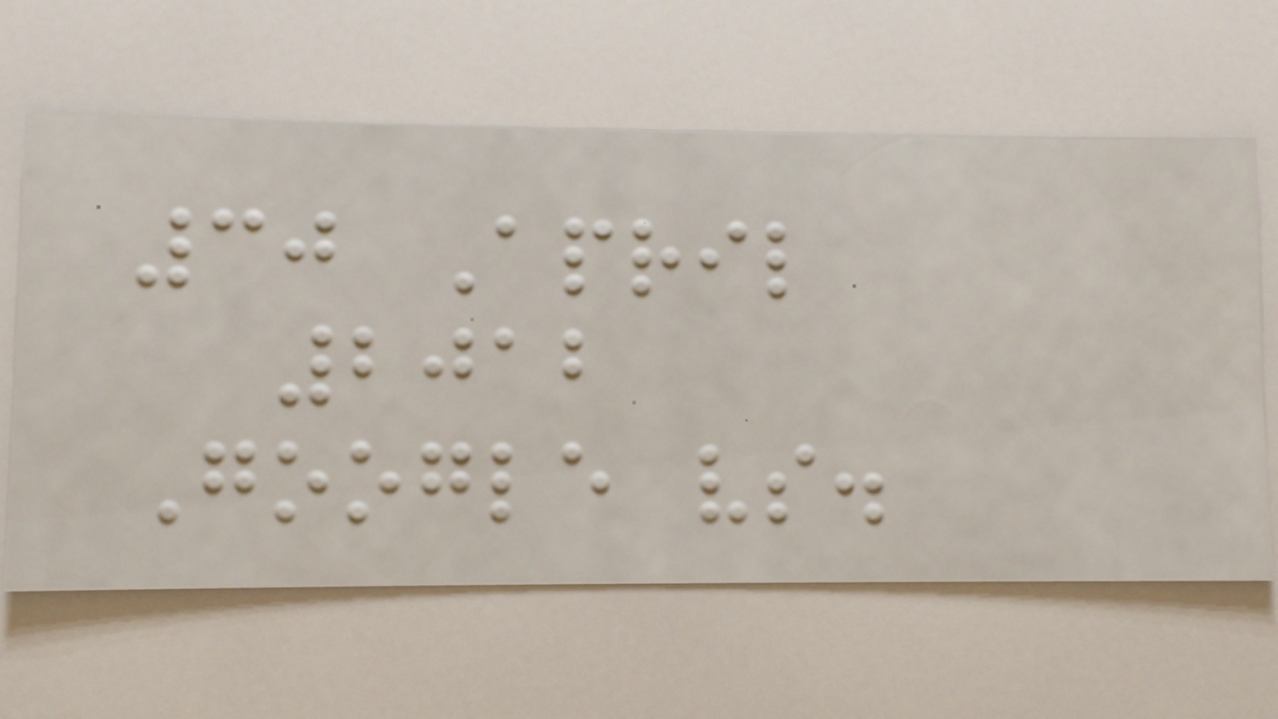30 April
2012
Google vs.
